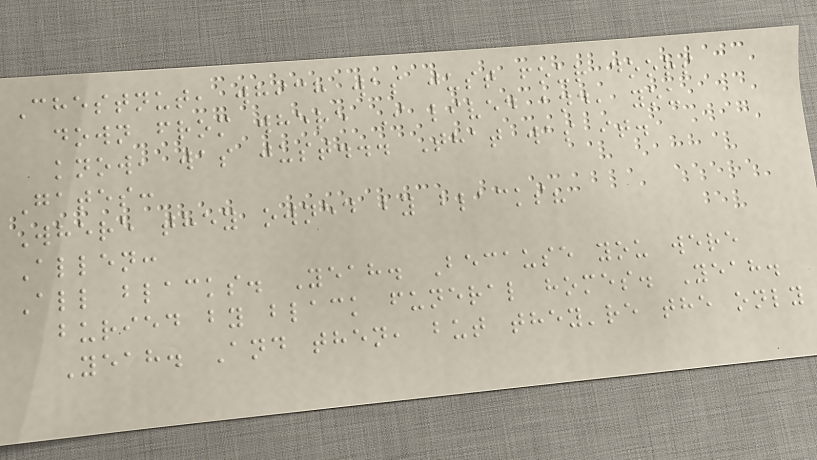Chestnut, which was just four doors
down from where I lived and, you
know, was just... That was it.
Gates:
Where they owned by blacks?
Allen:
All blacks. Yeah. Because you were
buried by black funeral homes. Yeah.
Yeah. And then, but they're the only
